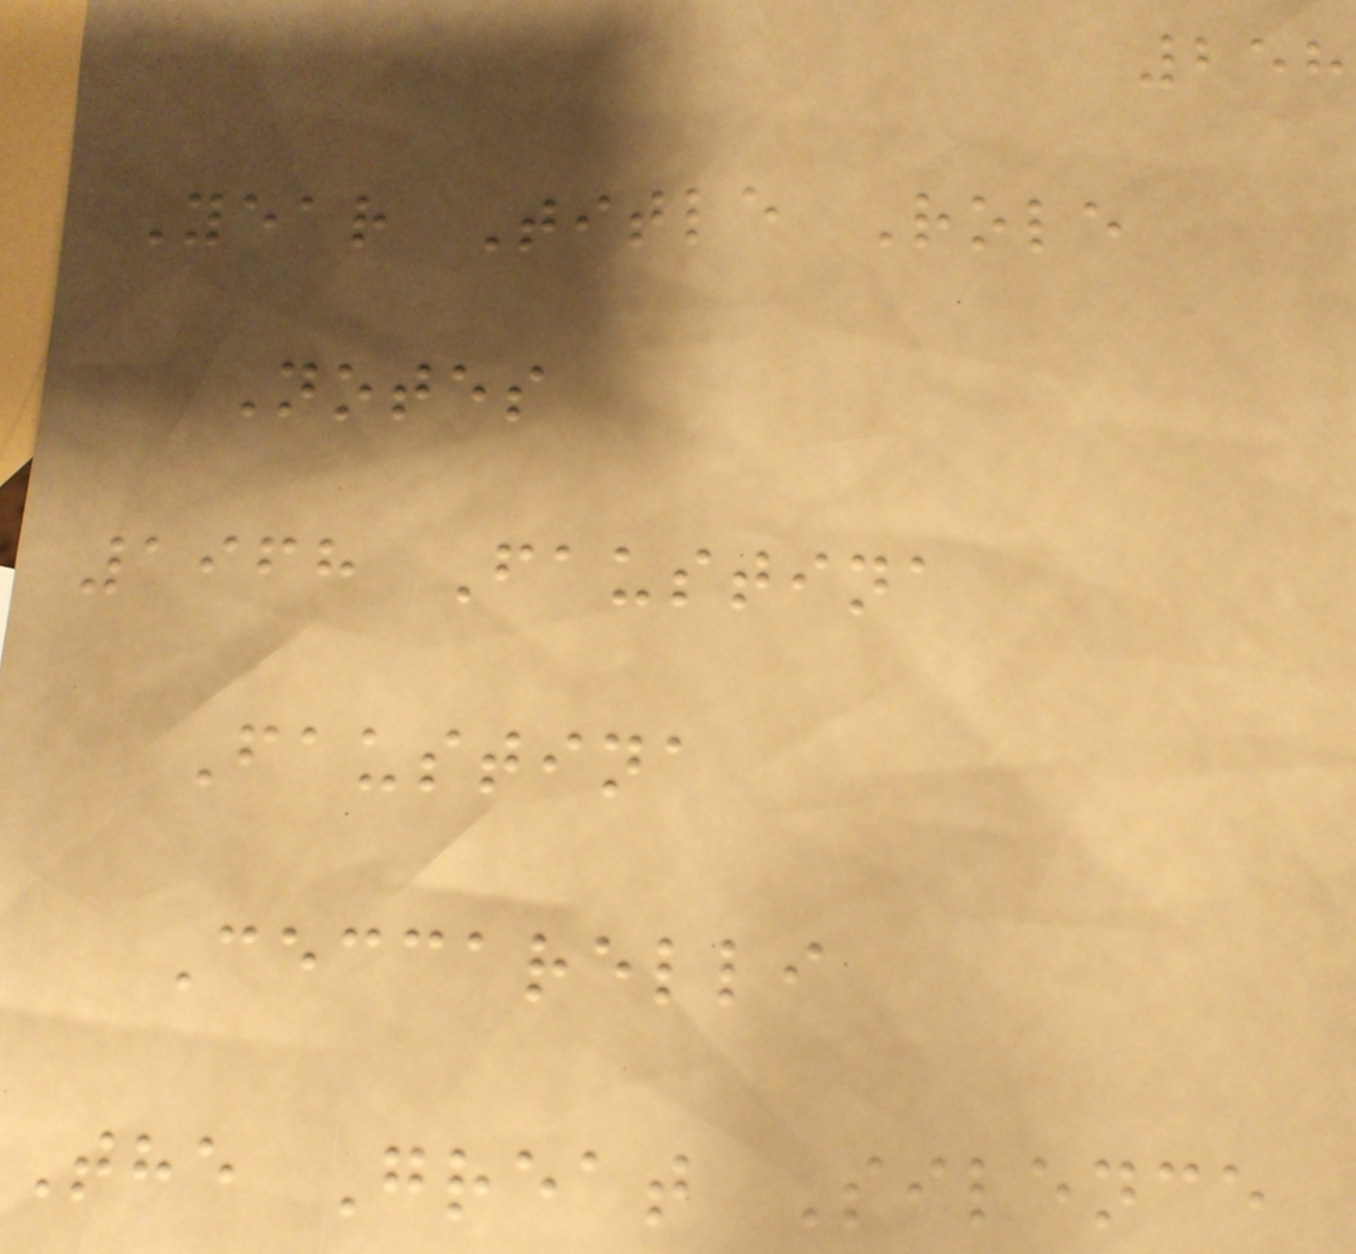258
Year Title Role
Notes
1968 Faustina
Faustina
Ceccarelli
The Great Silence
